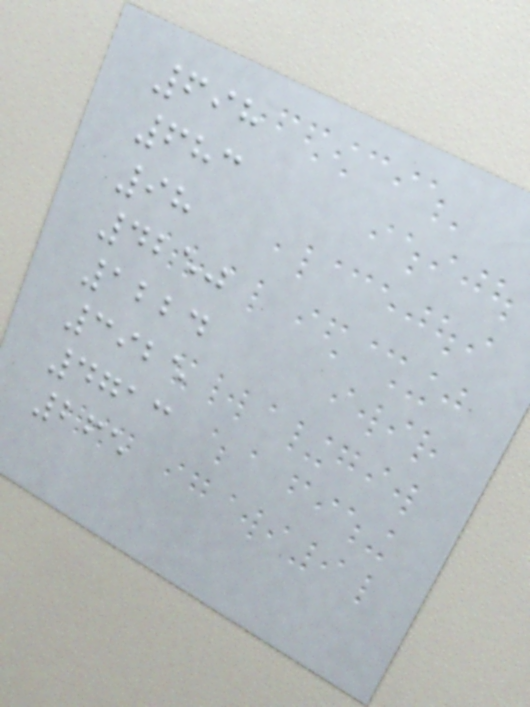698
683
98
4250
1224
3925
4713
265
